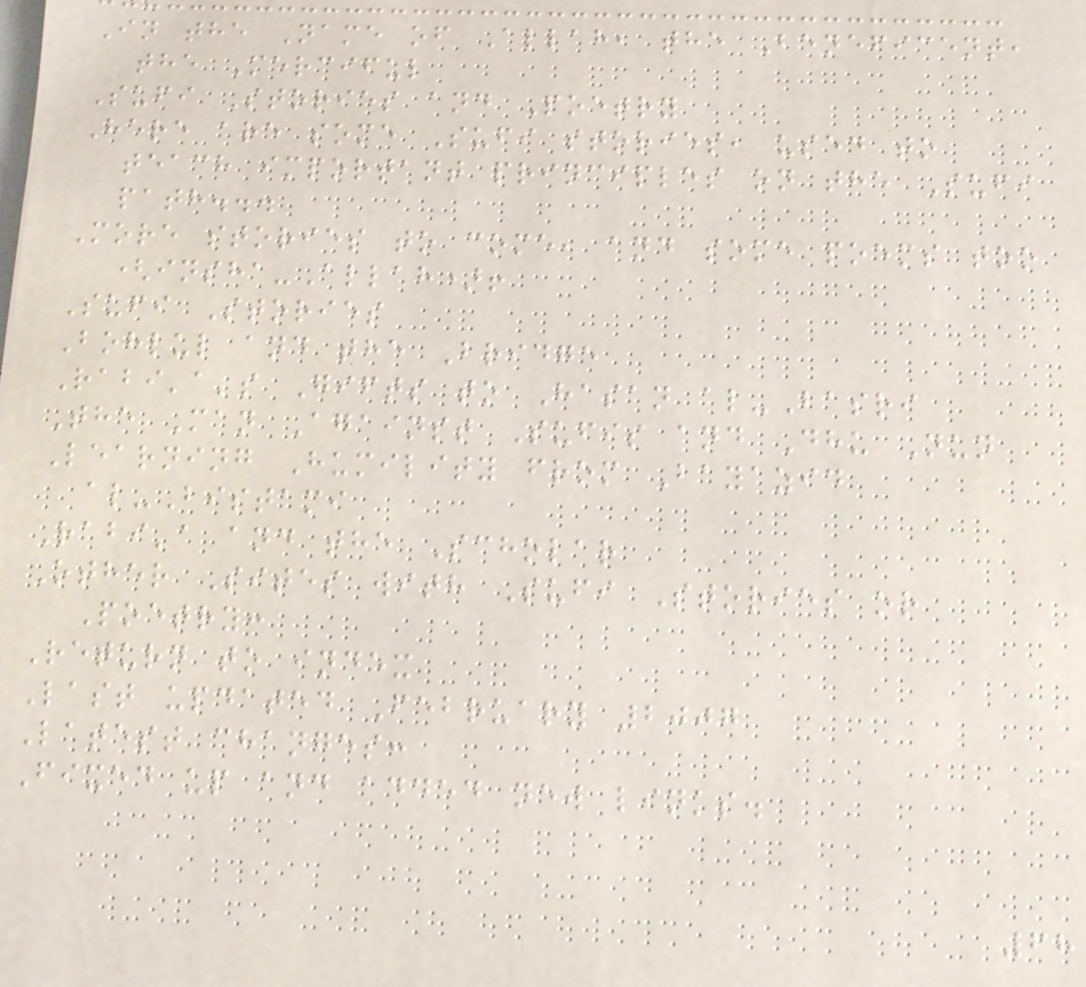In the Name of Allah, the Beneficent,
the Merciful
Sufi Stories and Poetry
Here are some Sufi stories, used to
teach important principles on the Sufi
path...
More stories to come, and some poems too
(insha-Allah)!
Sufi Stories
Bohlul and the Bridge
Rabi'a's Gifts to Hasan al-Basri
The Man Against Sufis and Dhu Nun
Learning Humility from Bayazid
al-Bistami
Rabi'a and the Scholar
Other Sites with Sufi Stories or
Poetry:
Return to index
Last updated February 2007
Latest changes:
Fixed up and added new links.
68
